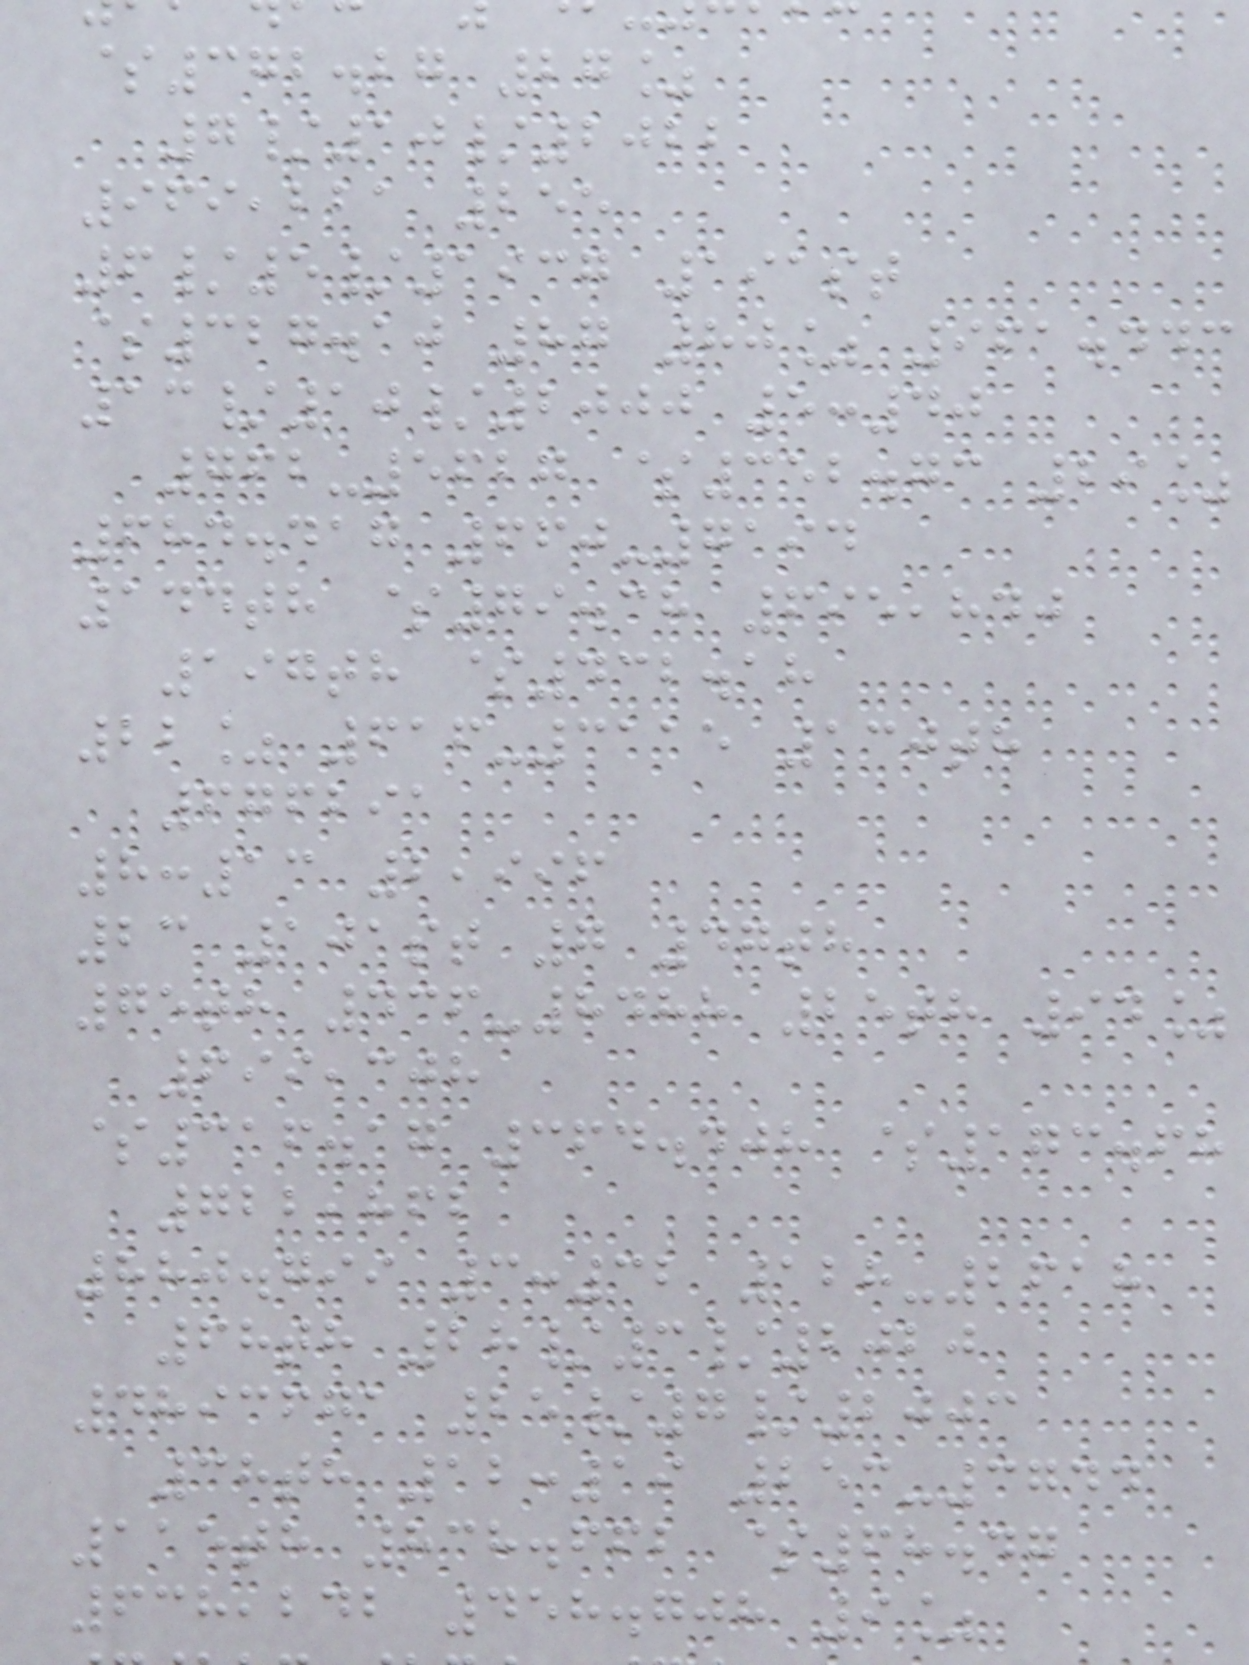$372.27 27%
7/10/2022
969,221 255
6/5/1937 191st
$327.10 87 80% 961.443
13/10/2000 5:40
762-5627 $352.73 29%
684.417 660-7194
144th $79.38 695,840
197th $432.18
22% 616-3115 130th
676291
8:13 2,996
23 101st 7 47th
75th 436-8488 25th 94%
699,308
$316.17 364.408 $173.68
722,862
880.799 3:32 128-2618
68th 28/3/2020
4893671 25/7/2003
38th 12:19 253-3744
115th 838.662 $68.47
638,242 458.708 9%
